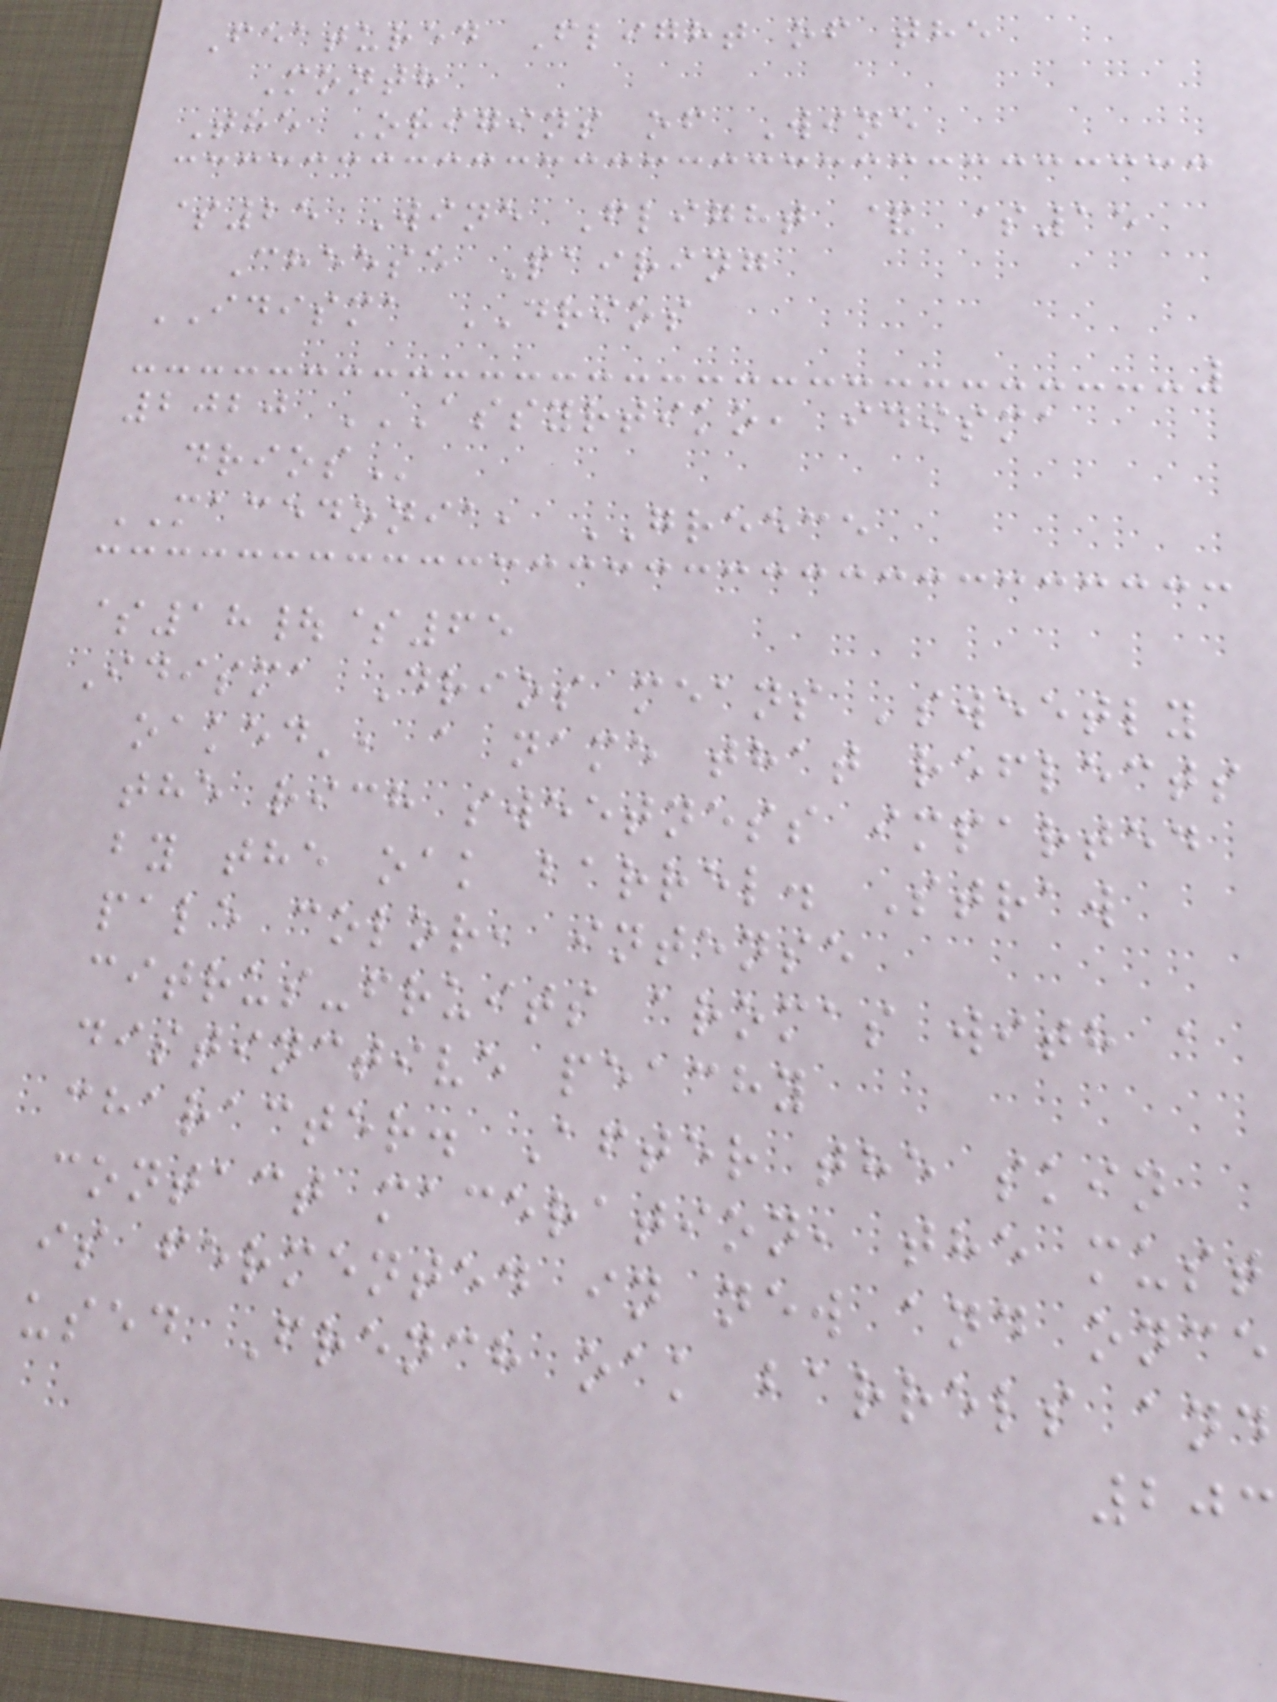Featured Flight of the
Month
The Origins of Wine
$25 Wine Flight & $15
Cheese Pairing
IDISMA DRIOS
2020 ASSYRTIKO, IDISMA
MACEDONIA, GREECE
$18|$65
Idisma Drios means 'sweetly
oaked', a name that reflects
the rich sweetness imparted
by the oak barrel. Straw
pale color, intense
citrus-fruits aromas with a
distinctive peachy
character. After the skin
contact maceration, the must
is fermented in new and once
used French oak barrels and
203
